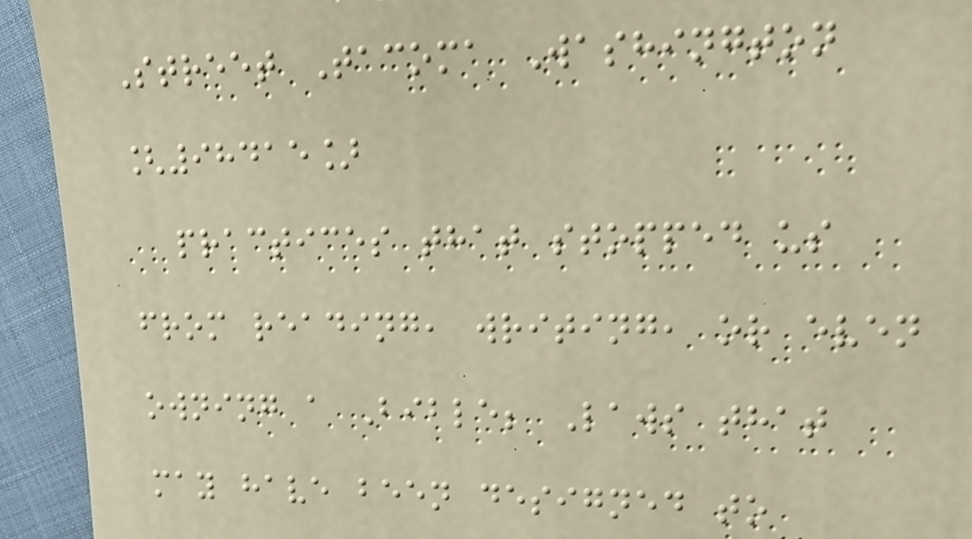Street Tacoma Washington
[98415]
practices that stopped us
from reading, writing, or even
owning a Bible; Laws that
may have been designed to
